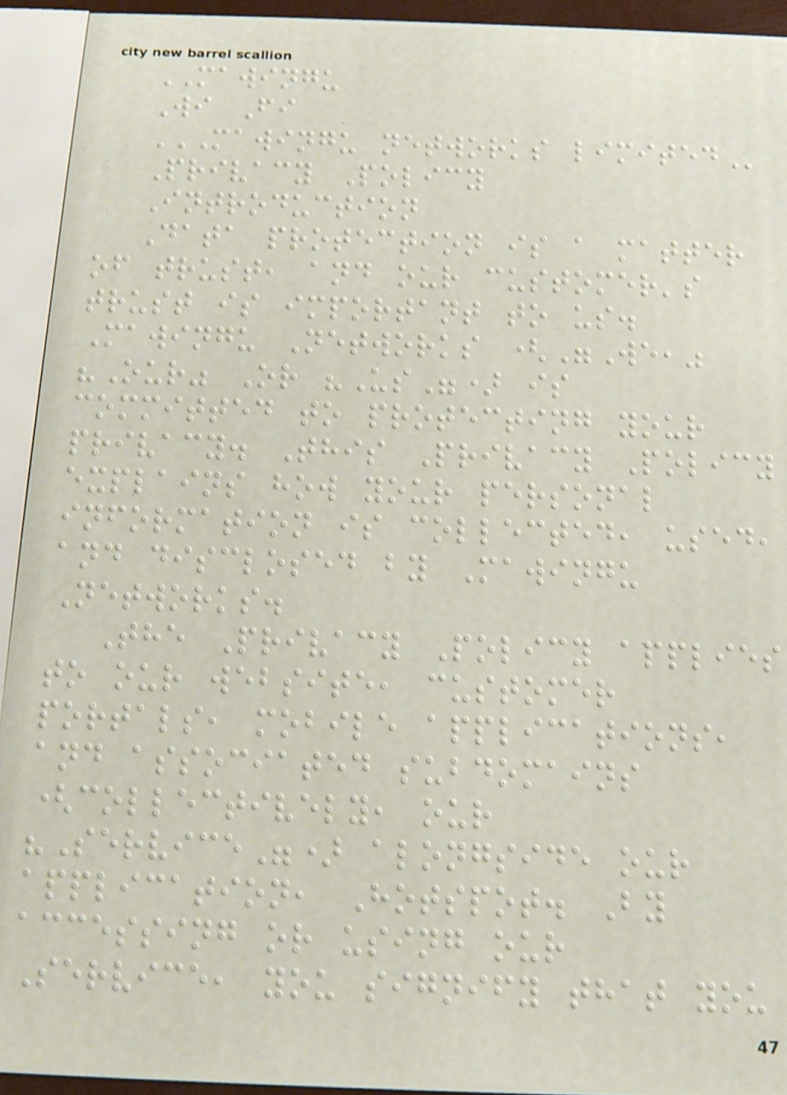MAWINGU
Wi Fi
MAWINGU NETWORKS LIMITED
Privacy Policy
Introduction
Data protection is a matter
of trust, and our customer's
trust is important to us.
Mawingu Networks ("We,"
"Our" Or "Us") is
committed to protecting your
privacy. This Privacy Policy
explains how your personal
information is collected, used,
and disclosed by Mawingu
Networks.
The Privacy Policy applies
to our website, customer
portals, mobile applications,
and associated subdomains
(collectively, our
"Service") alongside our
application, Hotspot. By
accessing or using our
Service, you signify that you
